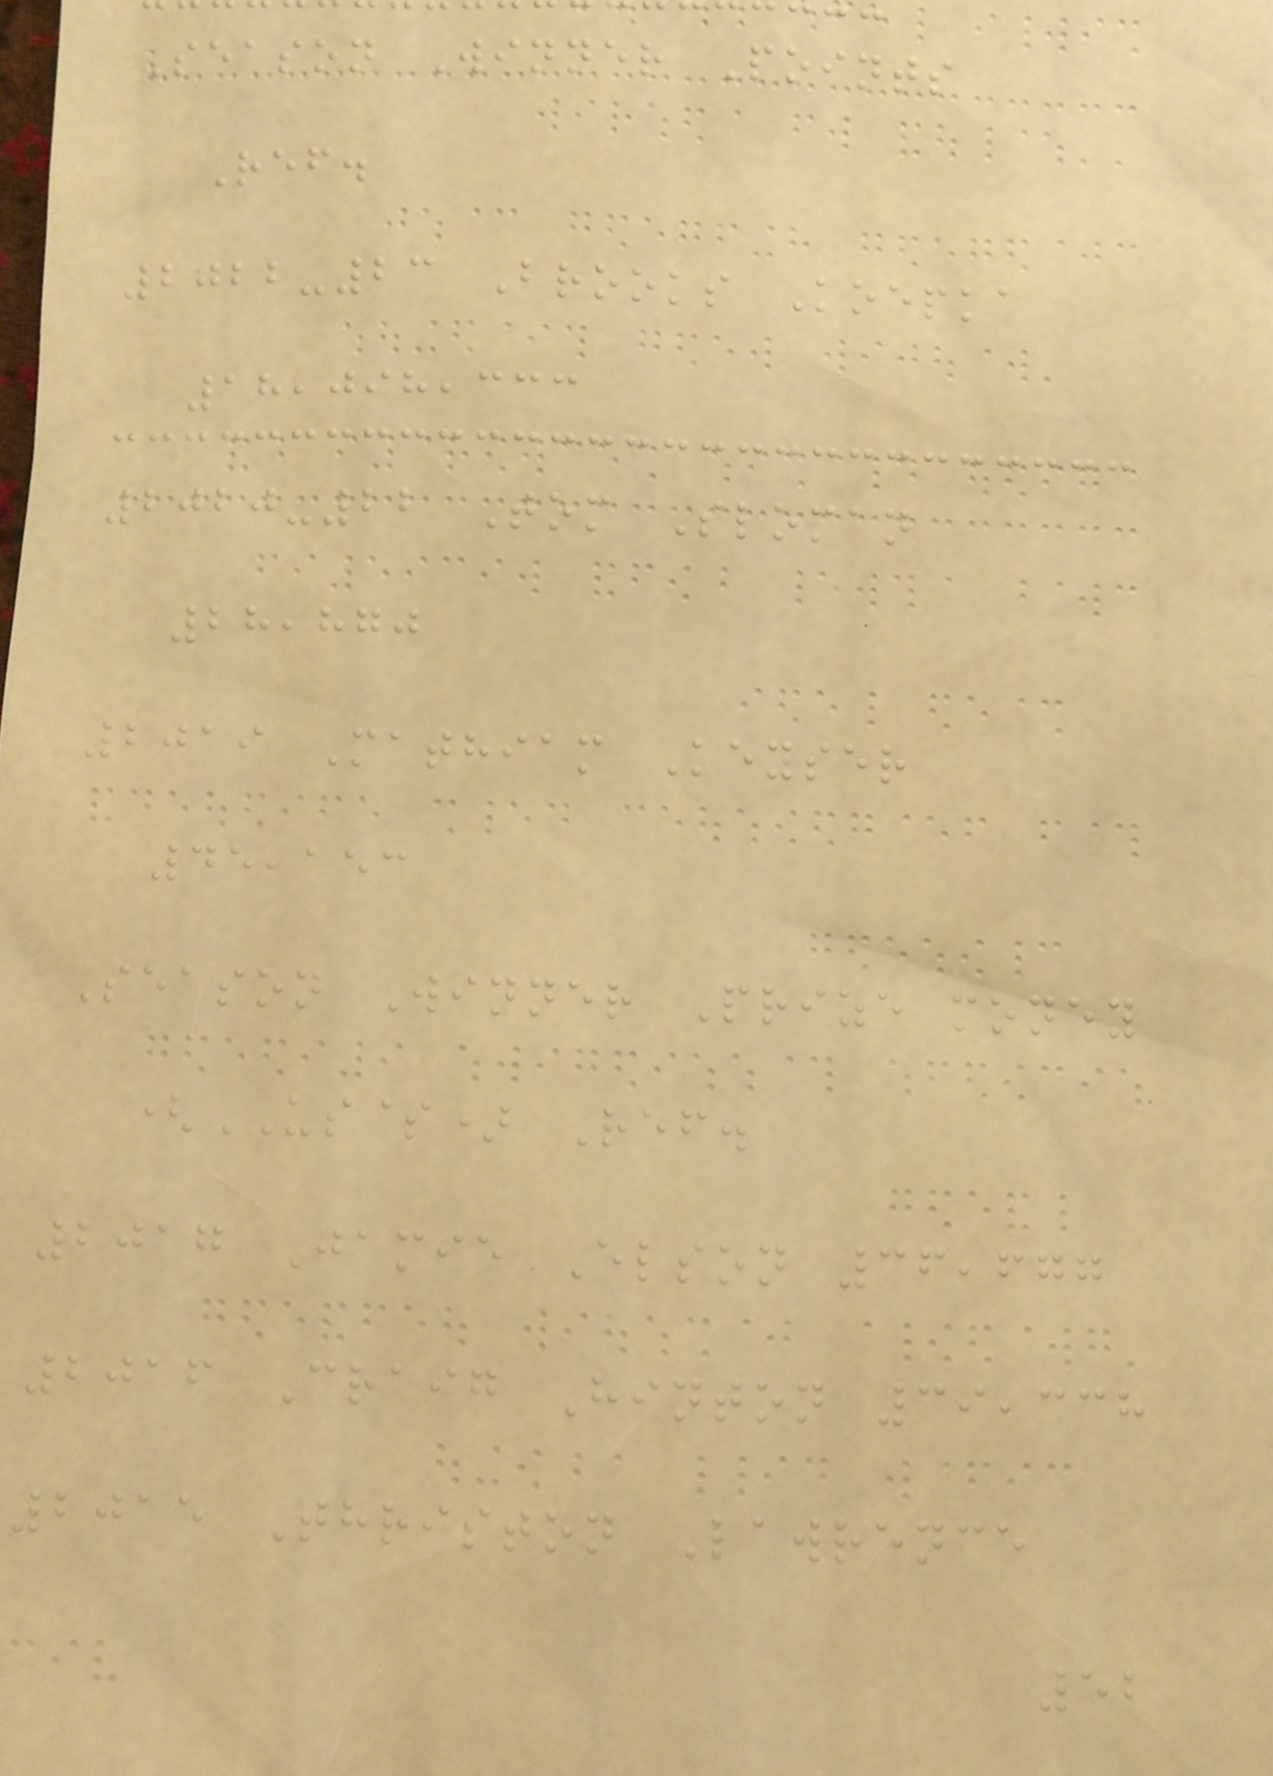Season Winner Points
Ref.
2022-23 Brooks Koepka
18,098,333
2020-22 Tom Sloman
28,870
2019 Mathiam Keyser
45,153
Season Winner Prize money
(US$) Ref.
2017 Jamie Elson 36,677
2016 Craig Hinton 39,338
2015 Thriston Lawrence
52
